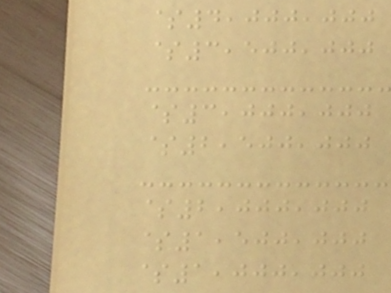$4,000,000
$3,500,000
$3,000,000
$2,500,000
$2,000,000
$1,500,000
$1,000,000
